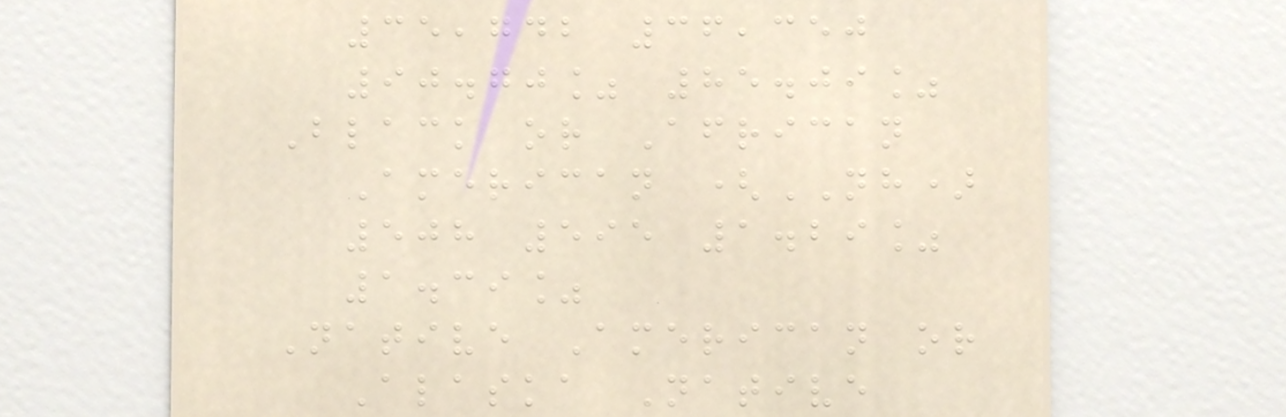35,742 36,350
90.70% 85.09%
Black or African
American (NH)
508 595 1.29%
1.39%
Native American or
Alaska Native
